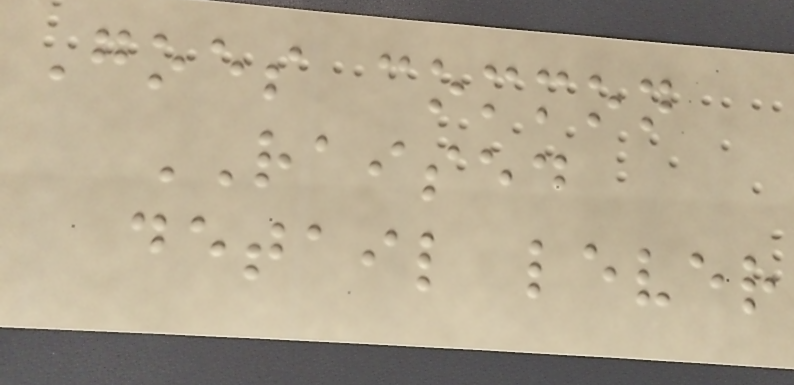Goes common
RAISED
detail lever
